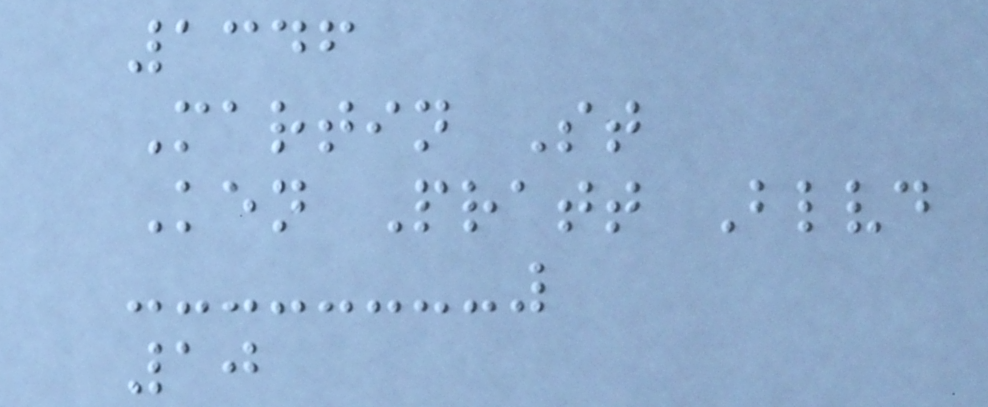1346
Martin St
Ken Pratt Blvd
10
